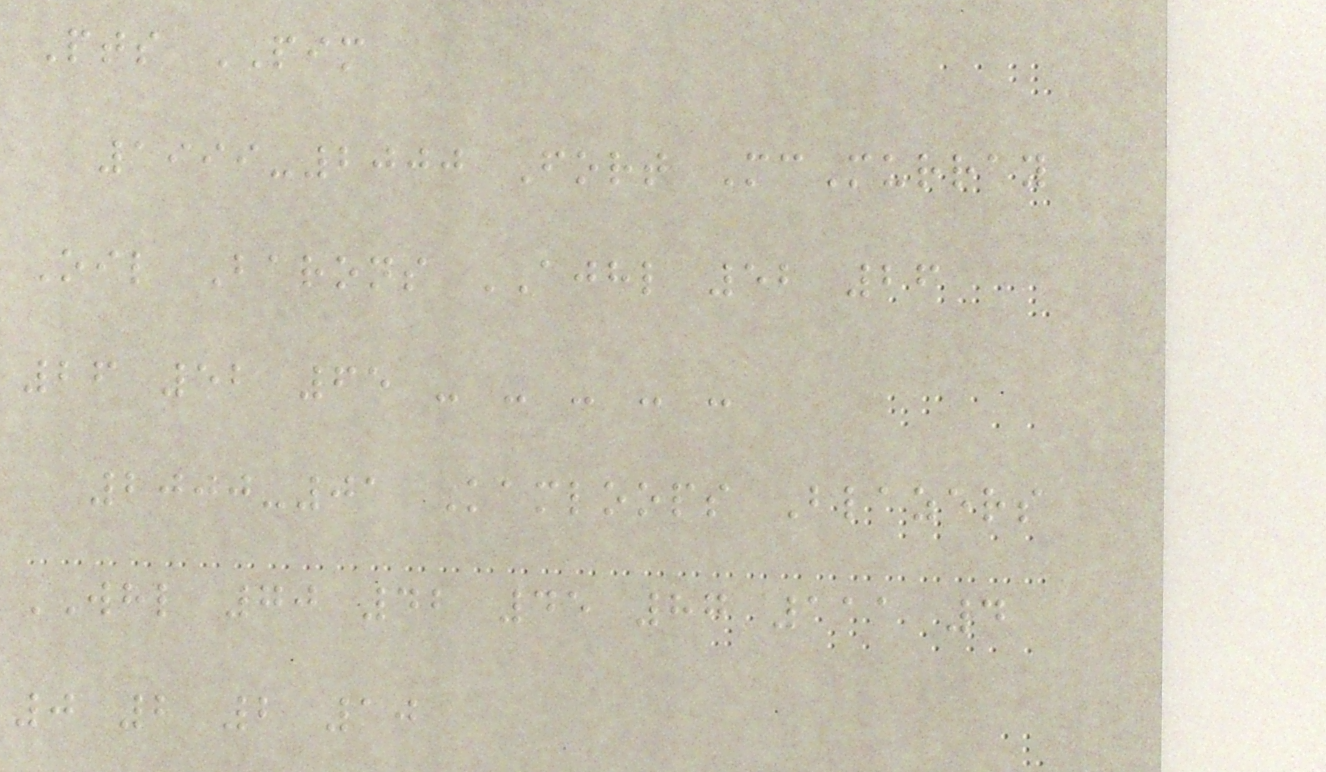Pts PIM
1999-2000 Fort McMurray
Oil Barons AJHL 52 26
26 52 65 - - - - -
2000-01 Kamloops Blazers
WHL 70 42 45 87 111 4
0 2 2 10
